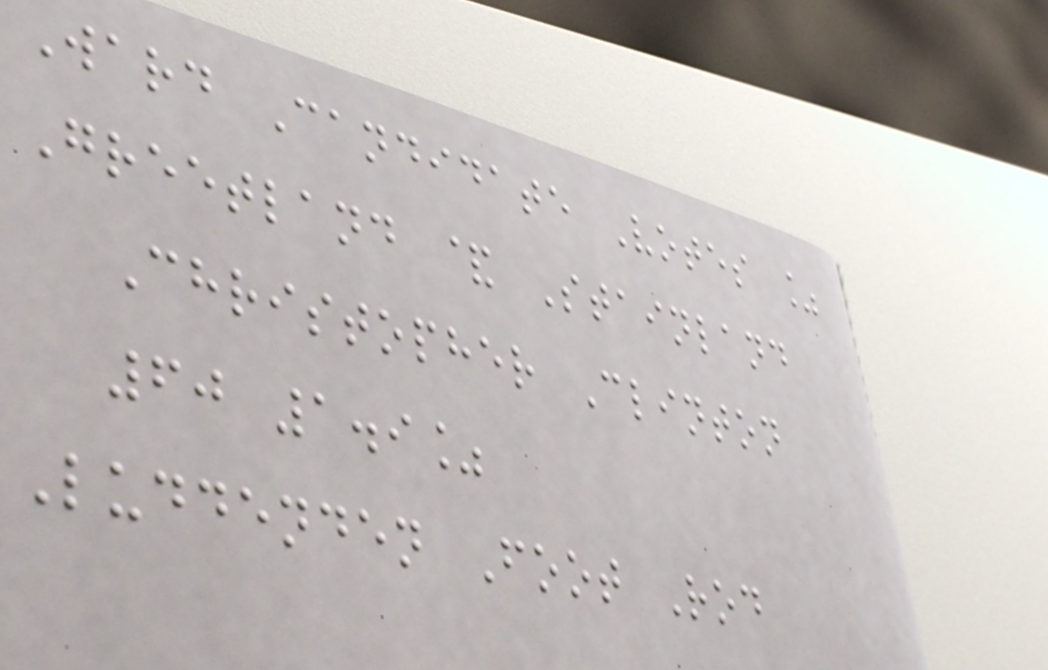Ward Candidate Votes %
Greetland & Stainland
Christopher Clinton
60 1.9%
Luddenden Foot Rod
